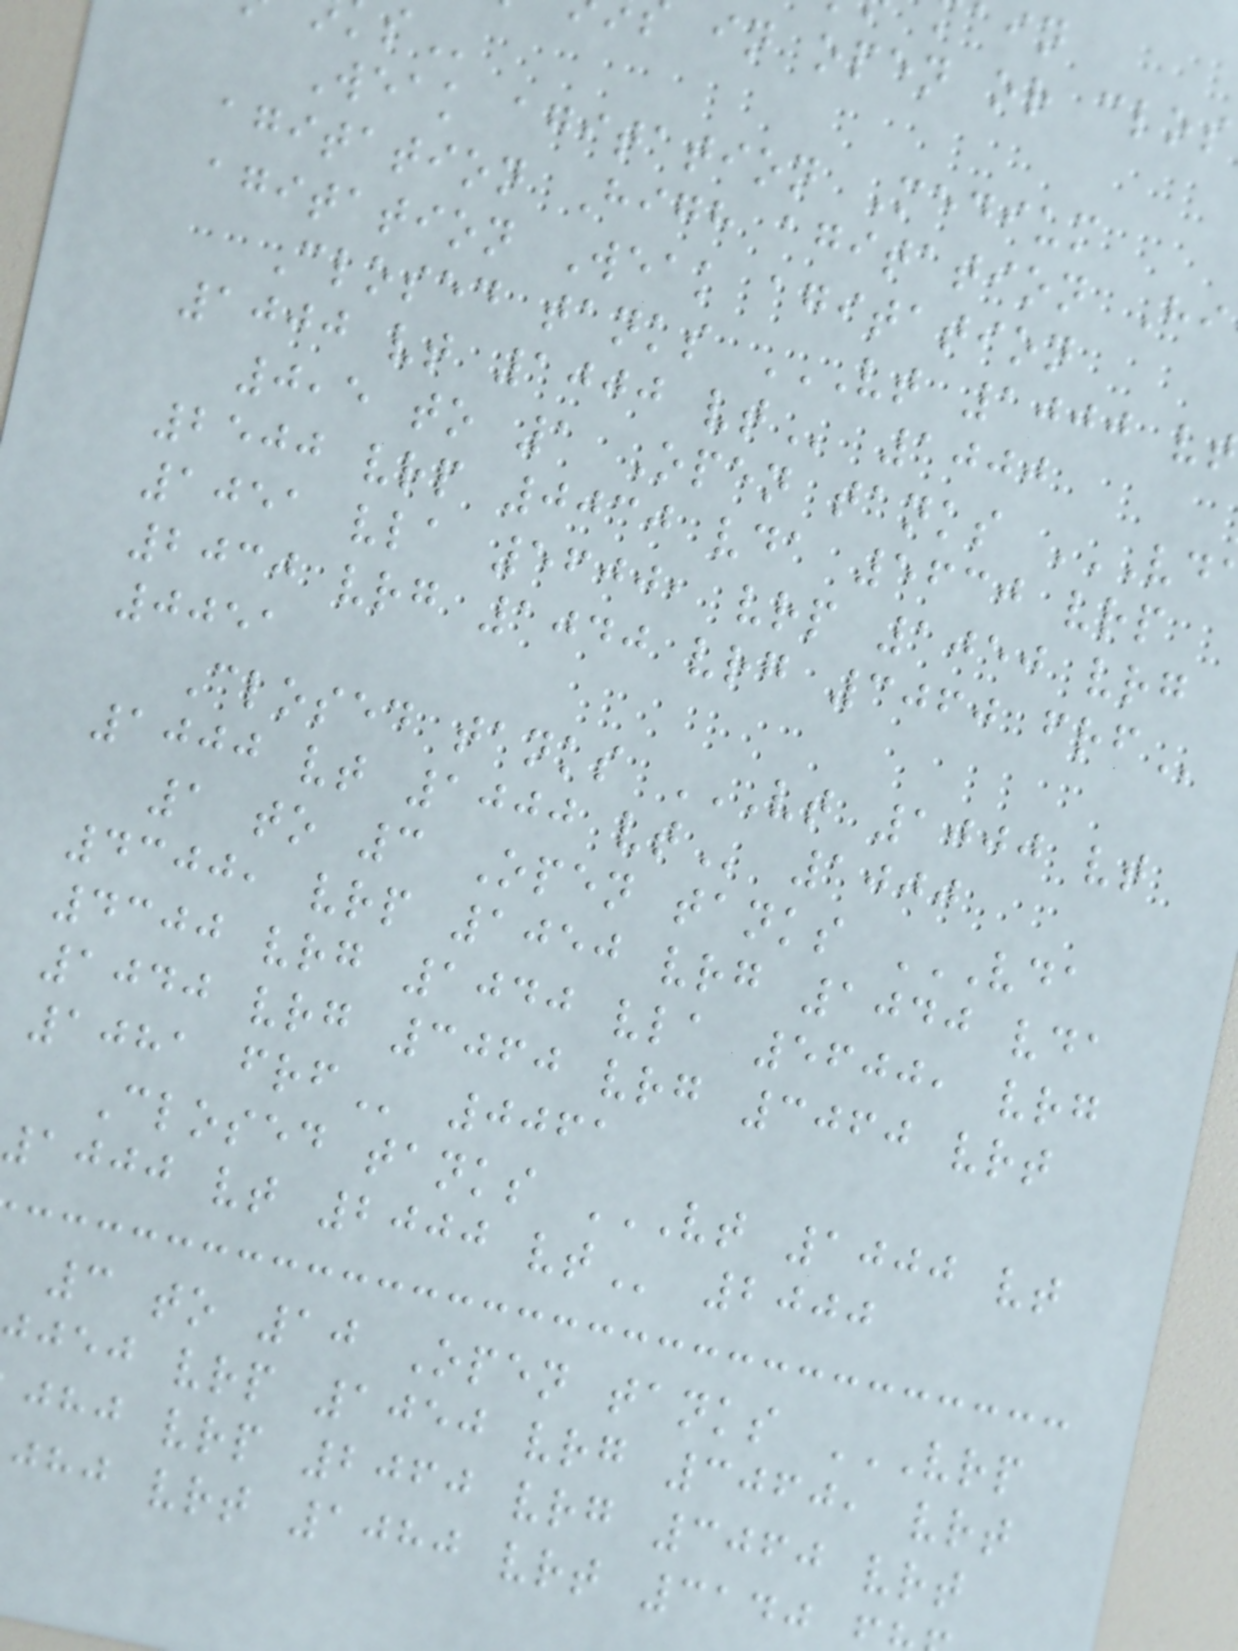in open or
Weak agitation Medium
agitation High agitation Hi
agitation Weak agitation
1000 vt 1000
0,5 to 1 Open tanks
2500 vrp 0030 vda 5630 vrp
1051 vla 5600, vrp 1050 vrg
2030 vrg 1040 vrg 3060
0051
Closed tanks VT 1000 VT
1000 vt 1000
1 to 3 Open tanks VDA
4300, vrp 1050 vrg 1040 vda
4300 vrg 1040 vla 5600, vrg
1040 vrg 3060 vrg 3060 vrt
1081
Closed tanks VT 1000 VT
1000 vt 2000
3 to 10 Open tanks VRP
jej vrp 1050 vrg 3060, vrt
jhj vrp 2060 vrg 3060 vrt
jhj vrt 1080 vrt 3140
